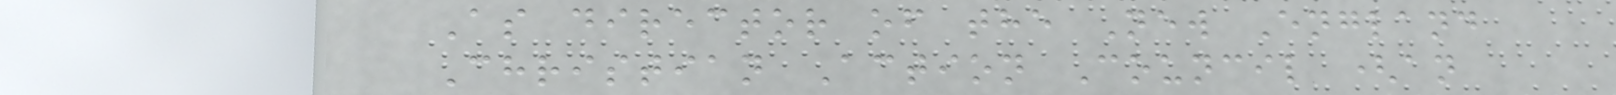As director of the New England
Christian Action Council (an
